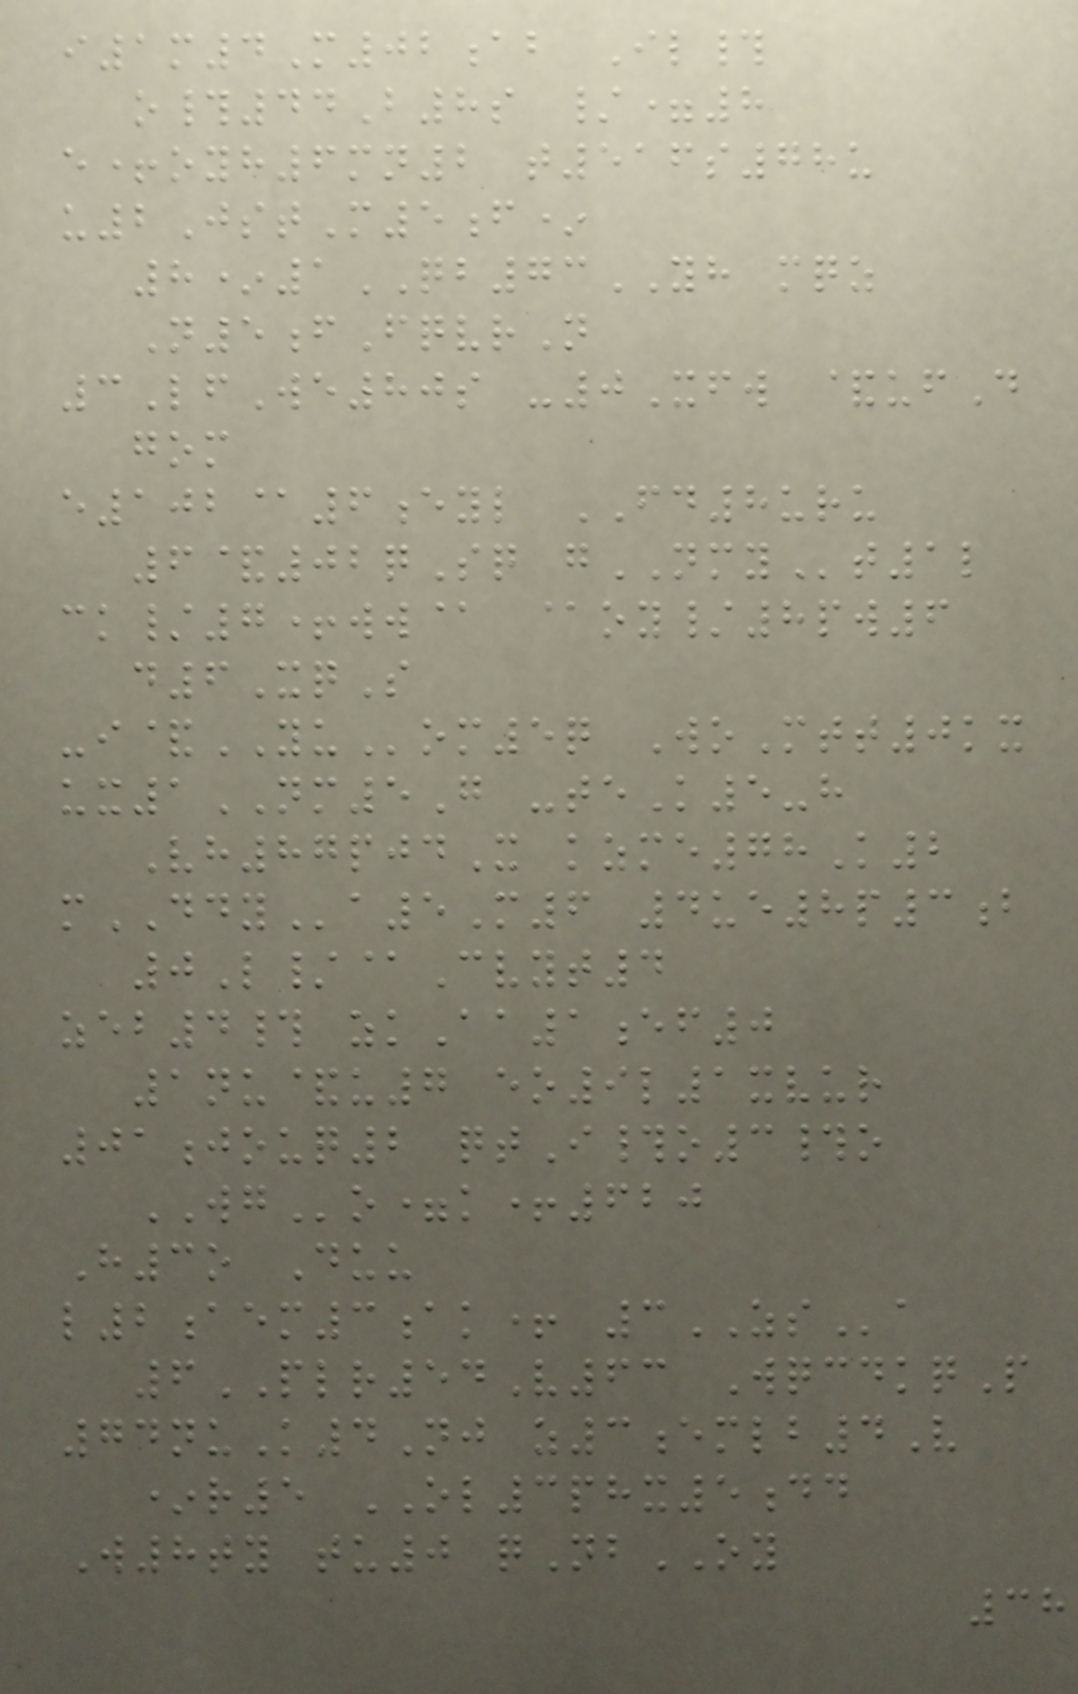i1m4M02ab Il#
o#44B8s /=8
e+oyh6mn2 t516s78u
u2JstM5f*
8*1QB73YH mqz
N5fFqvrN
3LfWe80s -0Xfw &ufD
gom
e102@6eyl FD8uru
6&02qSq gNMYt1l
ck/7+ww@ @oy/8pw6
d6XqS
-i&YUom5q WoMtt0kx
ux1NM5G -teK5-h
Vh87pjdX kzme78K2
mDDYa5M6 4ue8p3b
0L/@Cvyt4
zeb4# zkAa1ef0
1nu&u7 eo9l1xvur
01jouq2 qtI#o3#o
WGo=k+620
H3o Duu
l2aem3ak+ 3ZSa
6PLR54V63 WqcdkqP
74nuK4Nj z3emlb4V
*r5 OL3phx5dd
W8ty tu0 qNbOY
38
